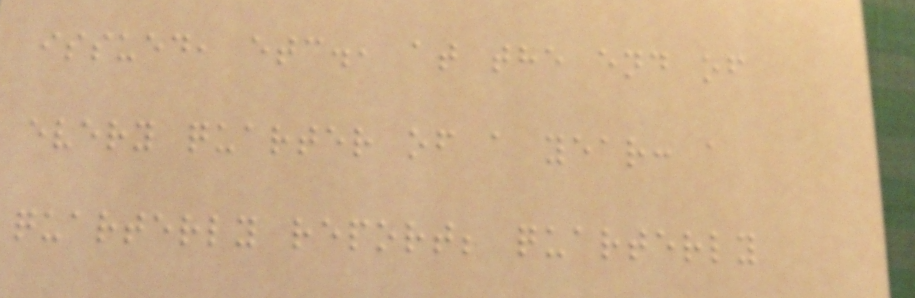issued, etc., at the end of
every quarter of a year: a
quarterly report; quarterly
